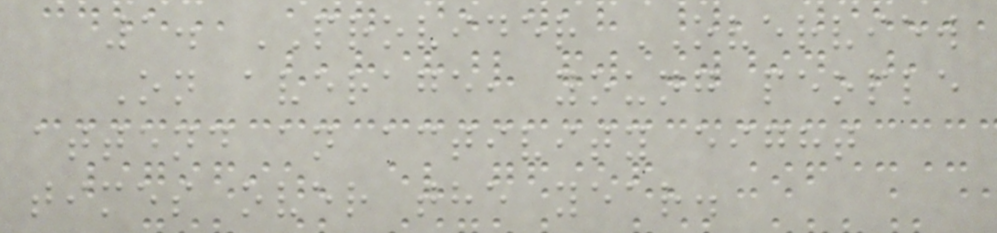1. PROVIDER OVERVIEW
On average, young people
attend an activity eight
times over the year.
